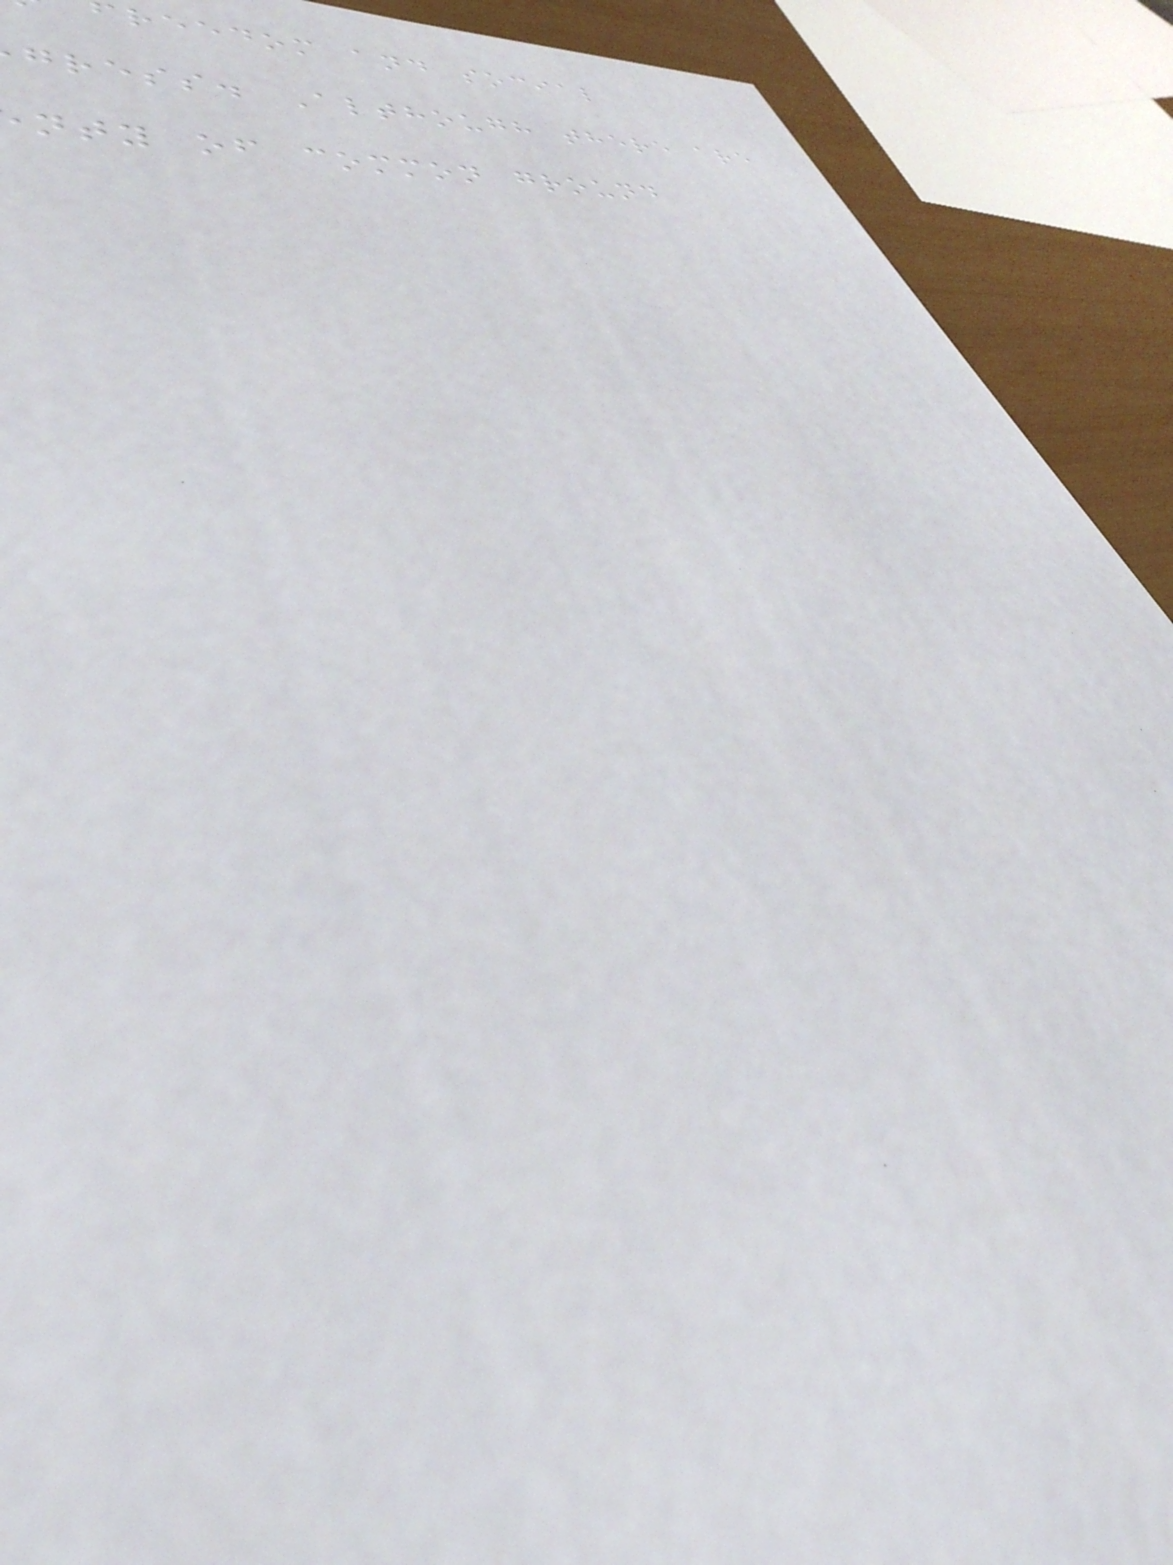reedom and social
gress. Although there are
nty of common ground
